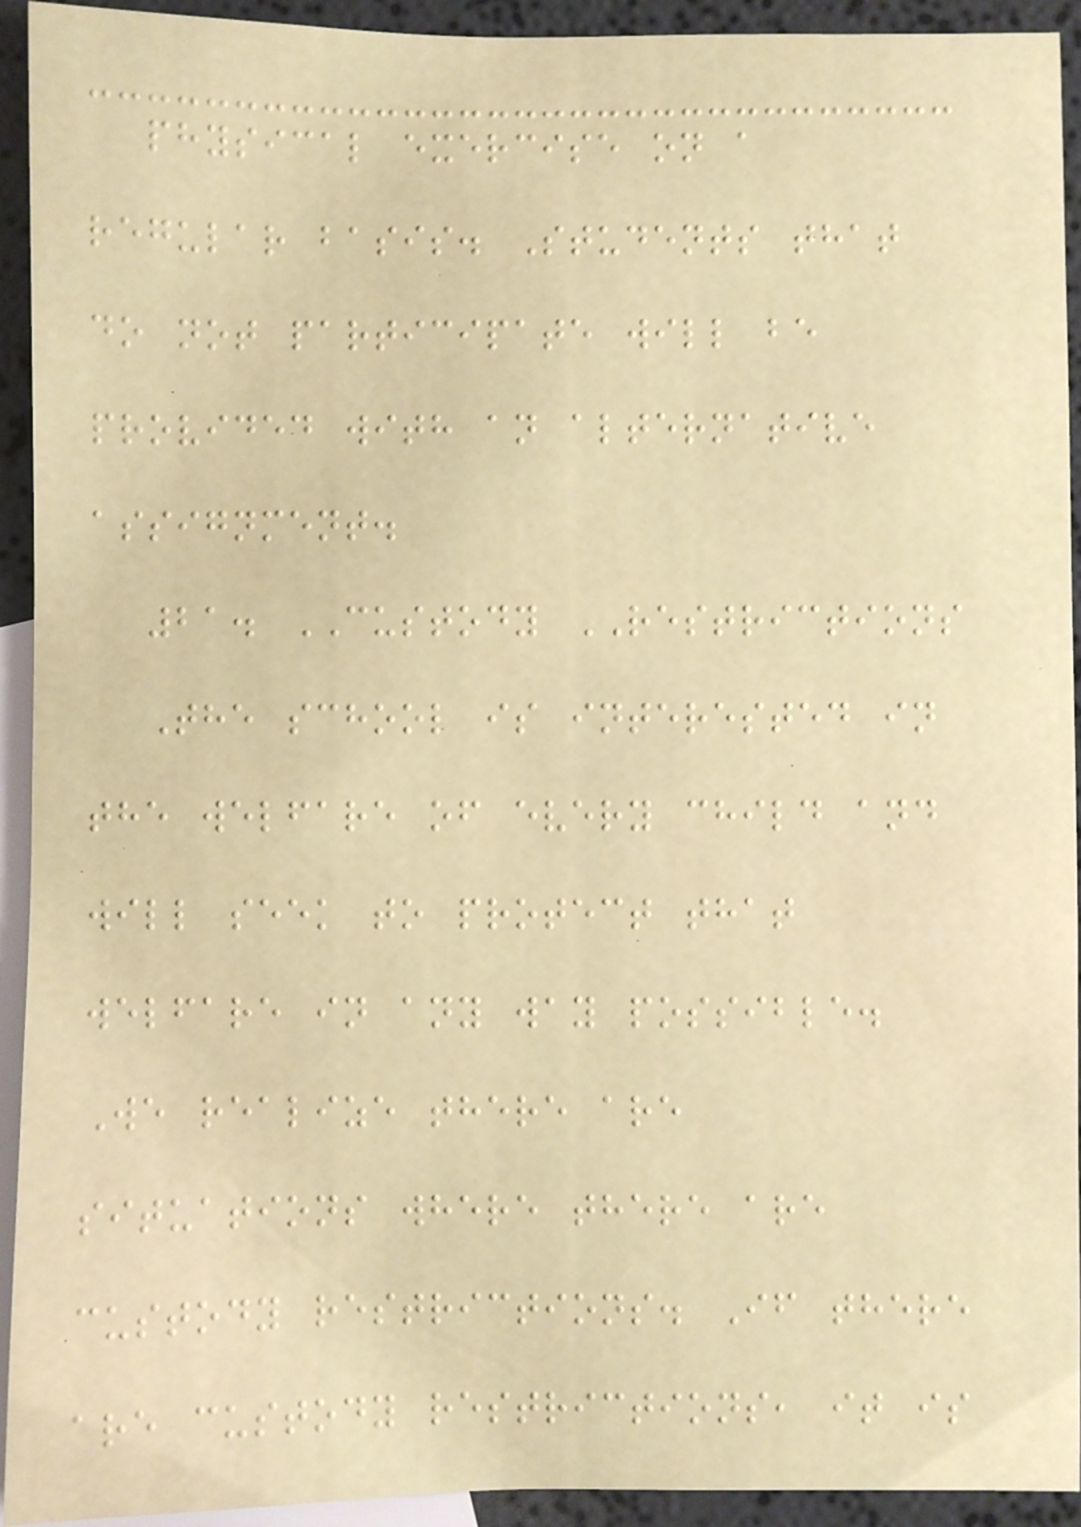physical exercise on a
regular basis. Students that
do not participate will be
provided with an alternative
assignment.
21. CUSTODY RESTRICTIONS
The school is interested in
the welfare of every child and
will seek to protect that
welfare in any way possible.
We realize there are
situations where there are
custody restrictions. If there
are custody restrictions, it is
